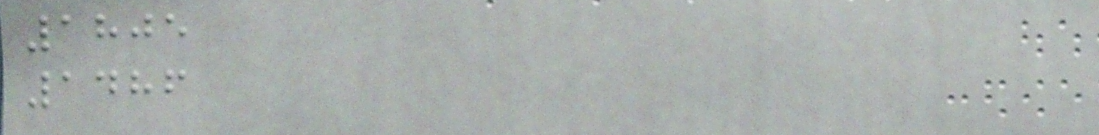1805
1486
